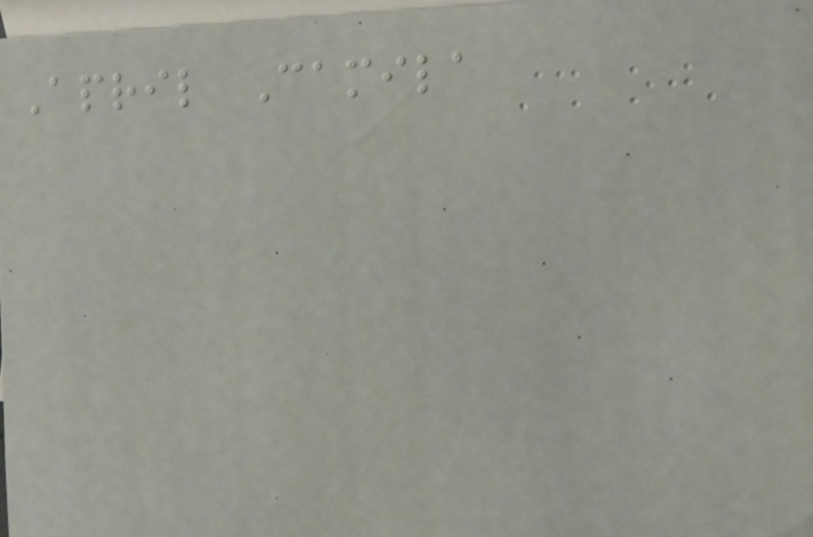April Camila
